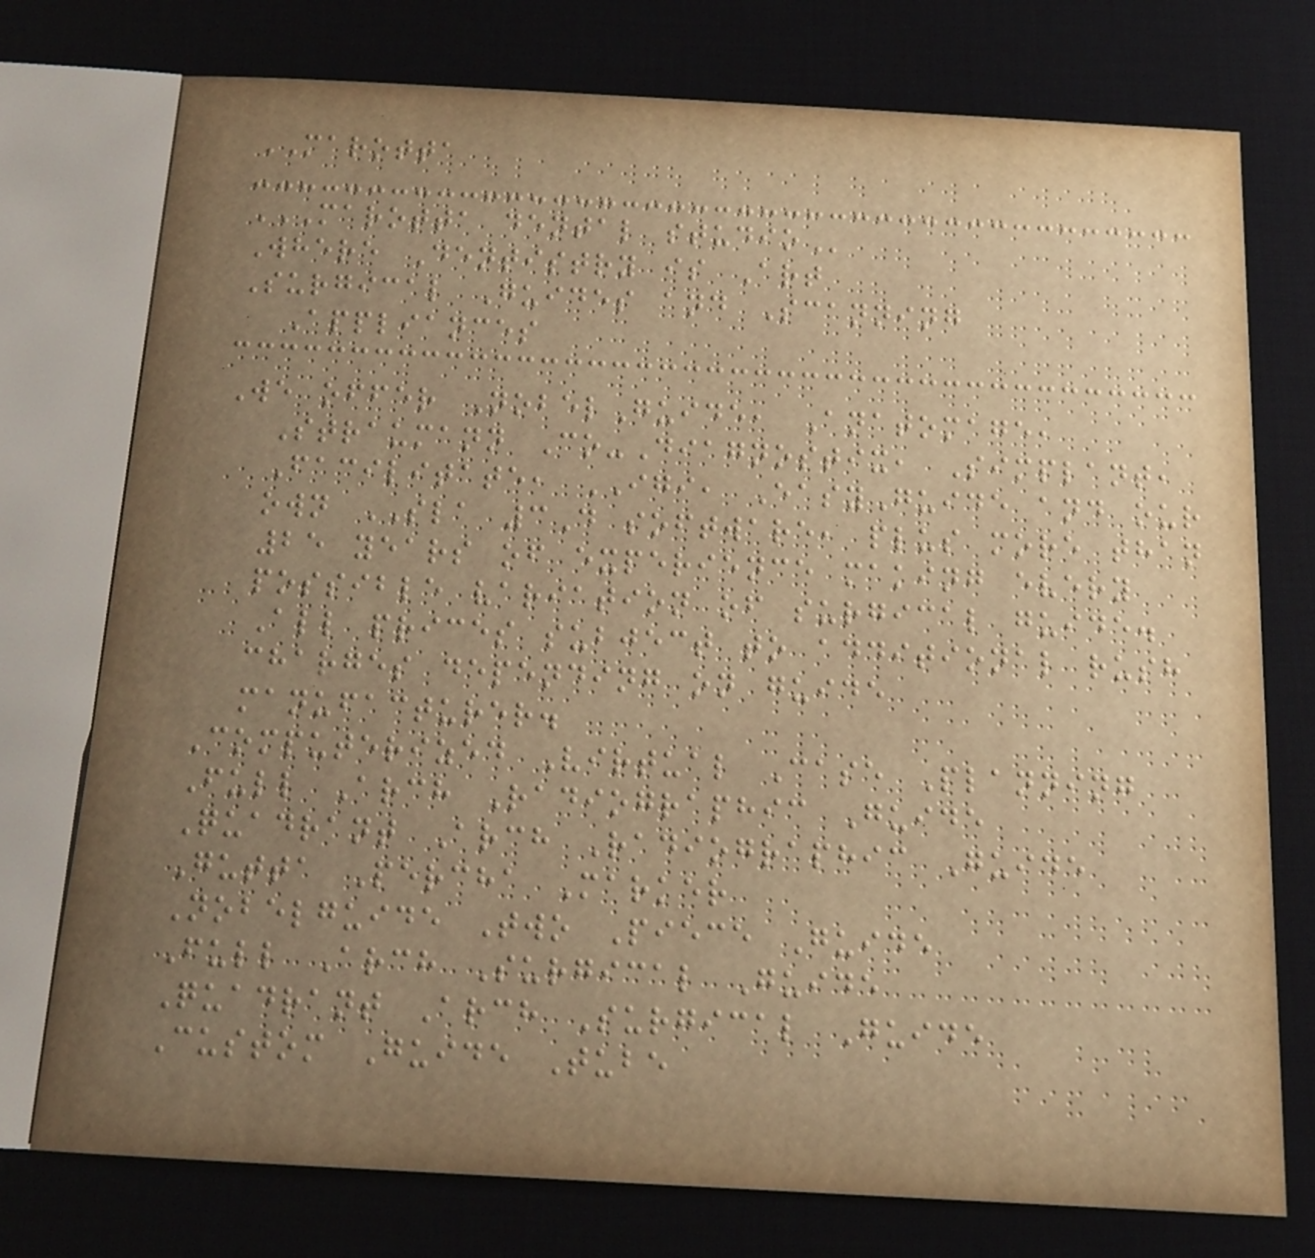MAROTTA
MAROTTA DENTAL STUDIO
Where Dentistry is Art
Surgical Guides and Scanning
Appliances
We offer NobelGuide, Anatomage,
Straumann Co-Diagnostix, Simplant,
Facilitate, IGI, EasyGuide and our
own SLA 3D software, plus more than
25 years of experience making every
possible variation of surgical guide.
All prices subject to additional rush
charges depending on guide
manufacturer.
Computerized Virtual Case Planning
Full Arch Radiographic Guide
Quadrant Arch Radiographic Guide
Gutta Percha Marker
Nobelguide Two Piece Guide
Full Arch Surgical Guide
Quadrant Arch Surgical Guide
Custom Guide Tube
